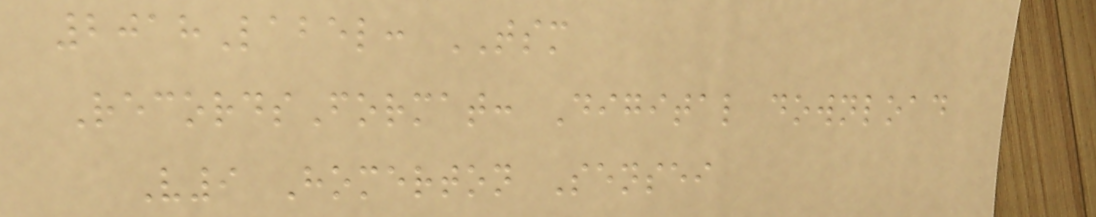2018Label: TSM
RecordsFormat: Digital download
V9 Homerton Sensei
